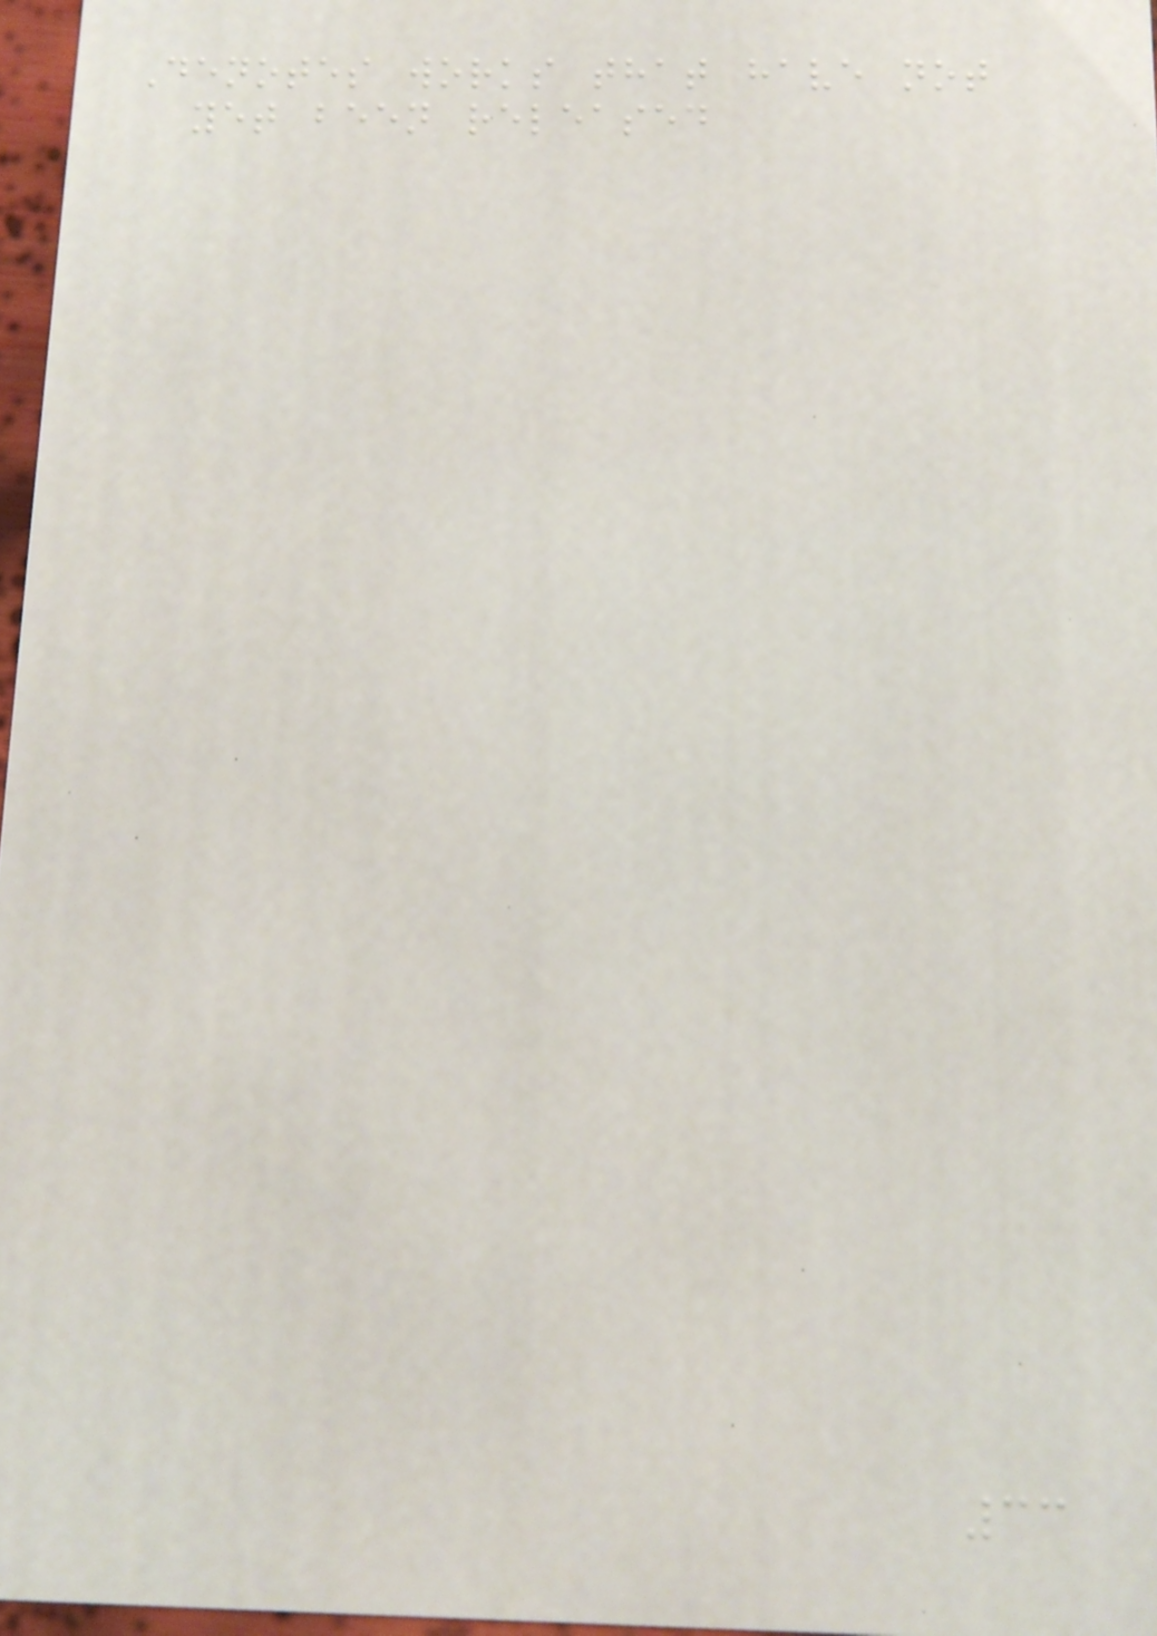Denotes works that have not
yet been released
33
